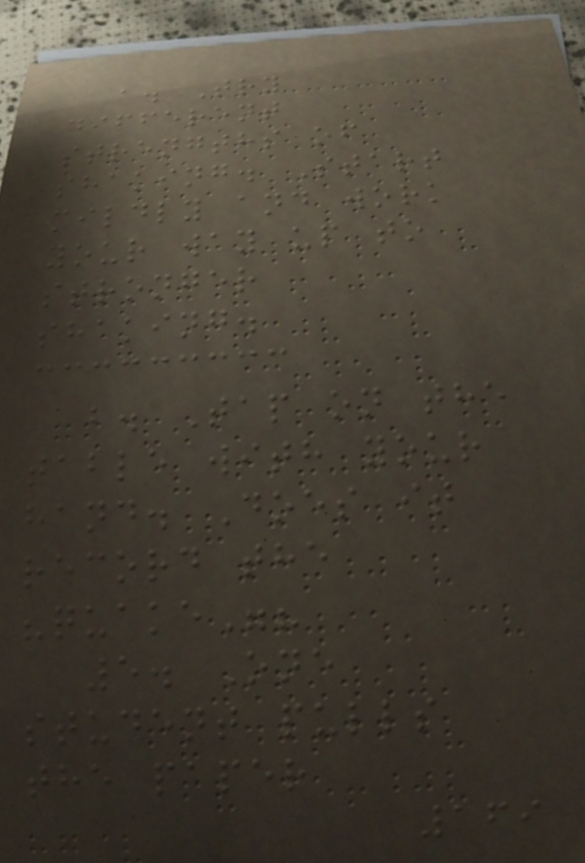a. Try
different
strengths of
shaking. Start
mildly and work
your way up to
stronger
shaking.
b. Tap on the
table with your
hand. Does it
record the
"quake"?
5. One
student pulls
the paper
169
